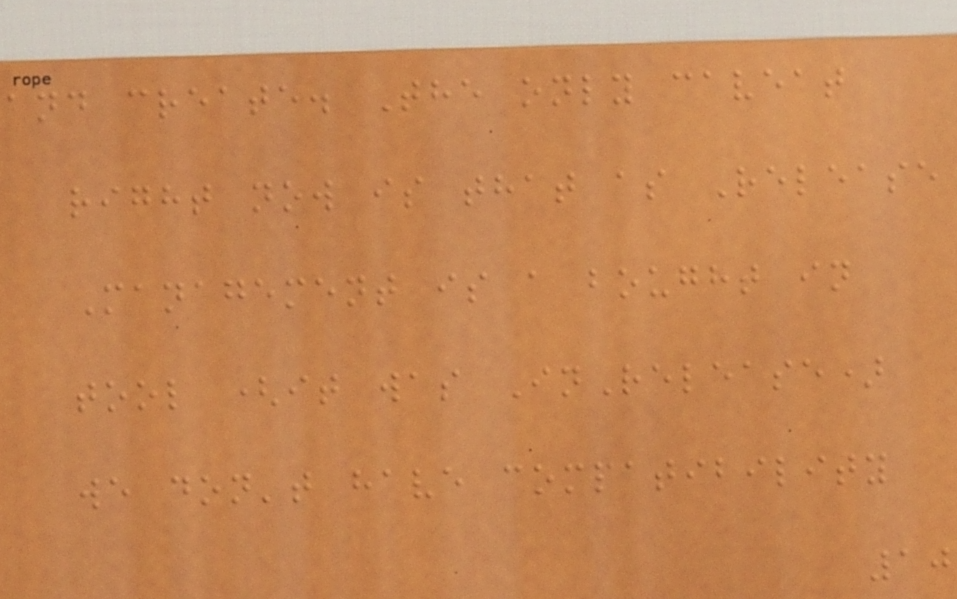and create. The only caveat
right now is that as Release
Management is a bought in
tool (it was InRelease)
we don't have compatibility
10
